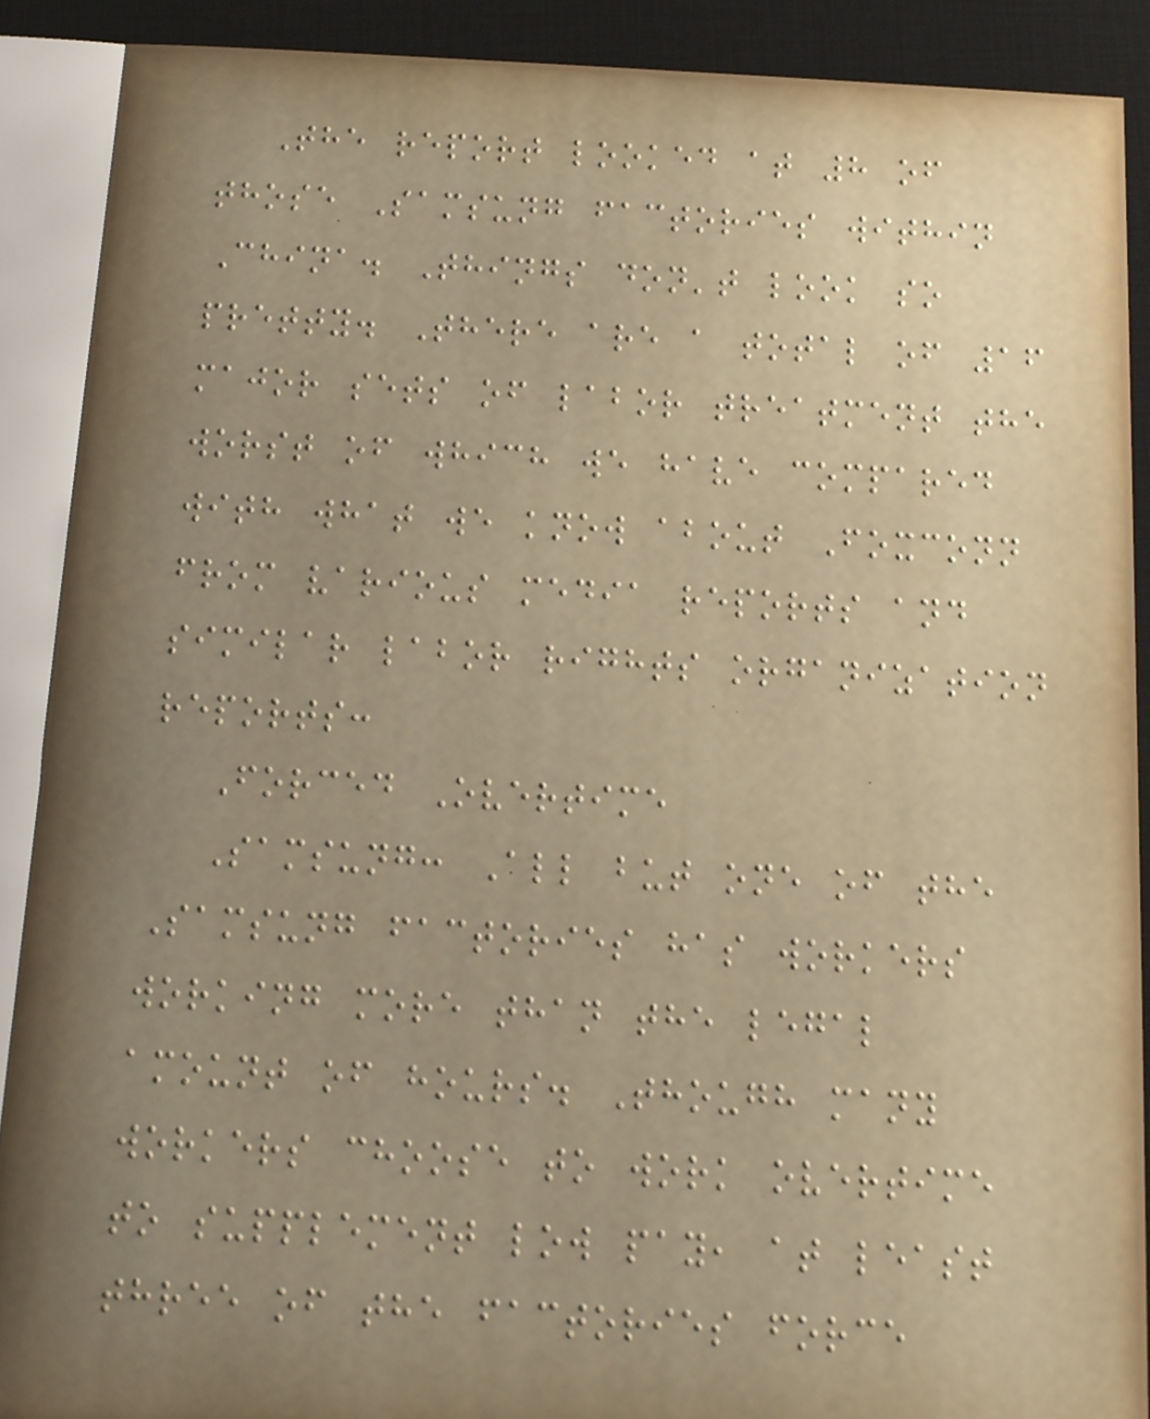The report looked at 8 of
those Samsung factories within
China. Things don't look so
pretty. There are a total of 16
major sets of labor treatment the
worst of which we have compared
with what we know about Foxconn
from various media reports and
similar labor rights organization
reports:
Forced Overtime
Samsung: All but one of the
Samsung factories has workers
working more than the legal
amount of hours. Though many
workers choose to work overtime
to supplement low pay, at least
three of the factories force
